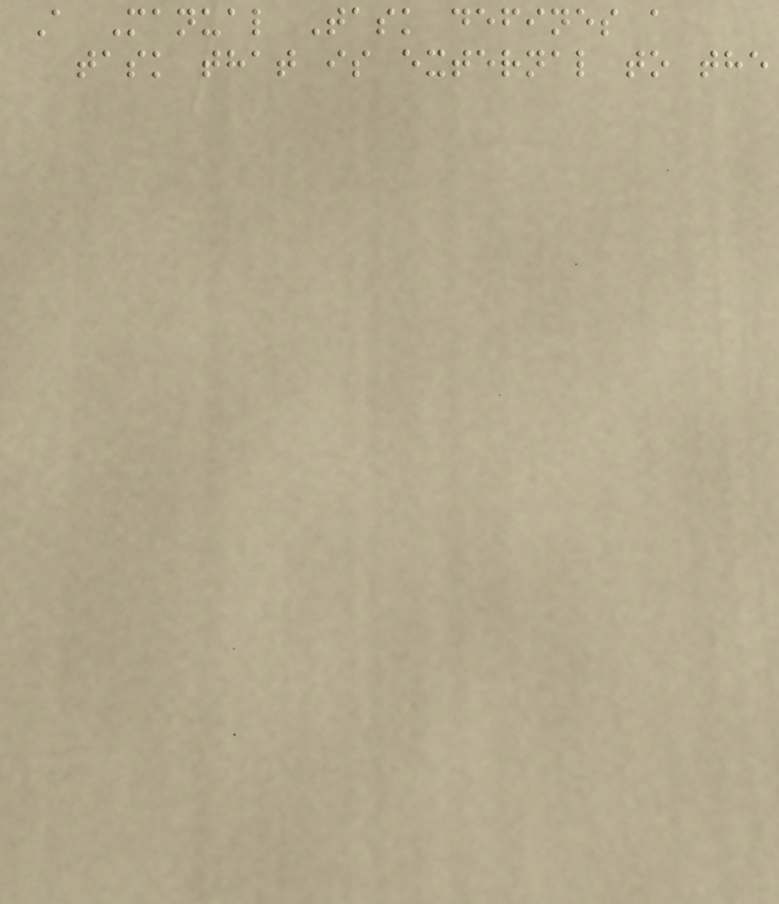A Manual Task defines a
task that is external to the
